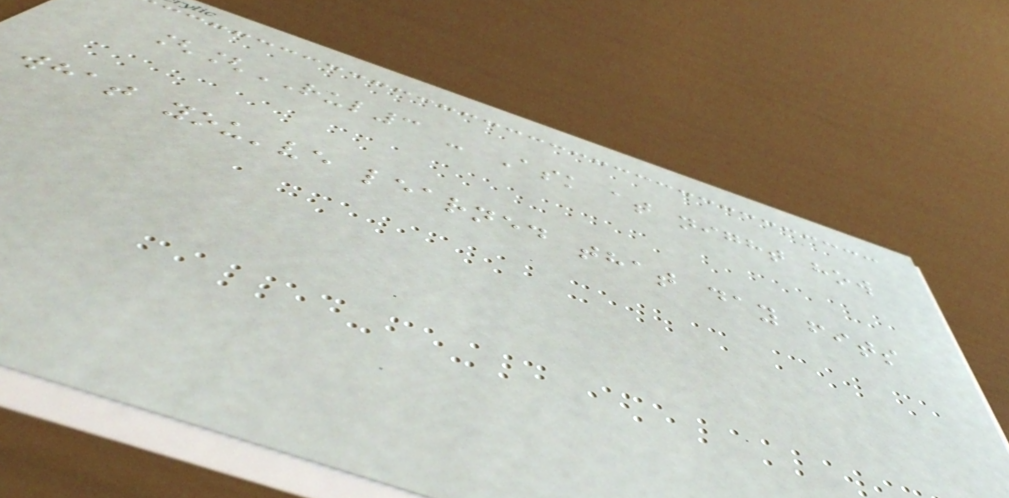[[RUL3 - Ask at night how
what you've learned that day fits
